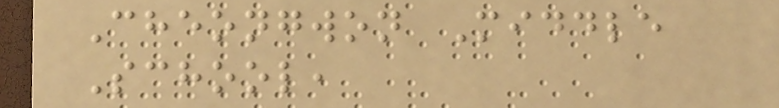Cheongwon Middle
School,
